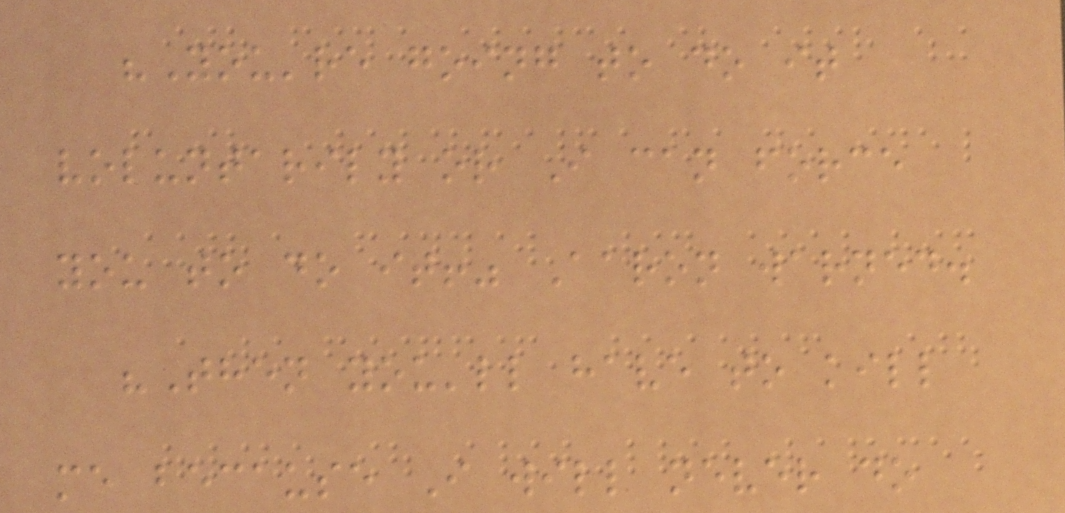"You're going to do it
voluntarily or I can force
you to do it!" Aaron warned.
"Then you'll have to kill
me because I will never do
